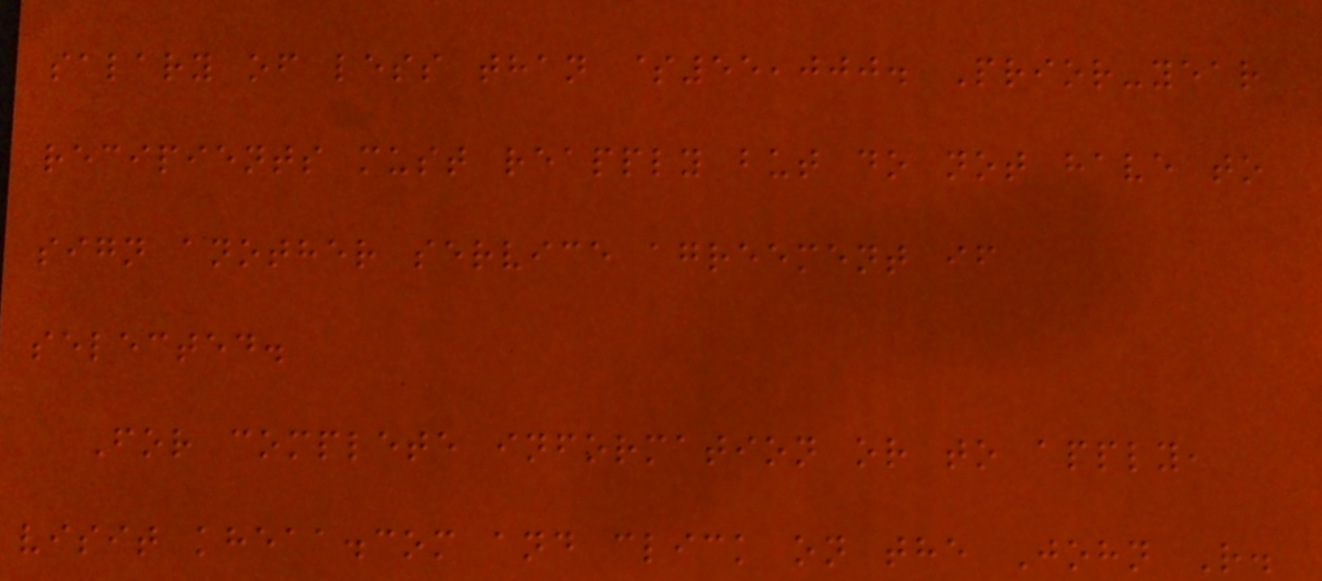salary of less than $55,000. Prior-year
recipients must reapply but do not have to
sign another service agreement if
selected.
For complete information or to apply,
visit kheaa.com and click on the John R.
